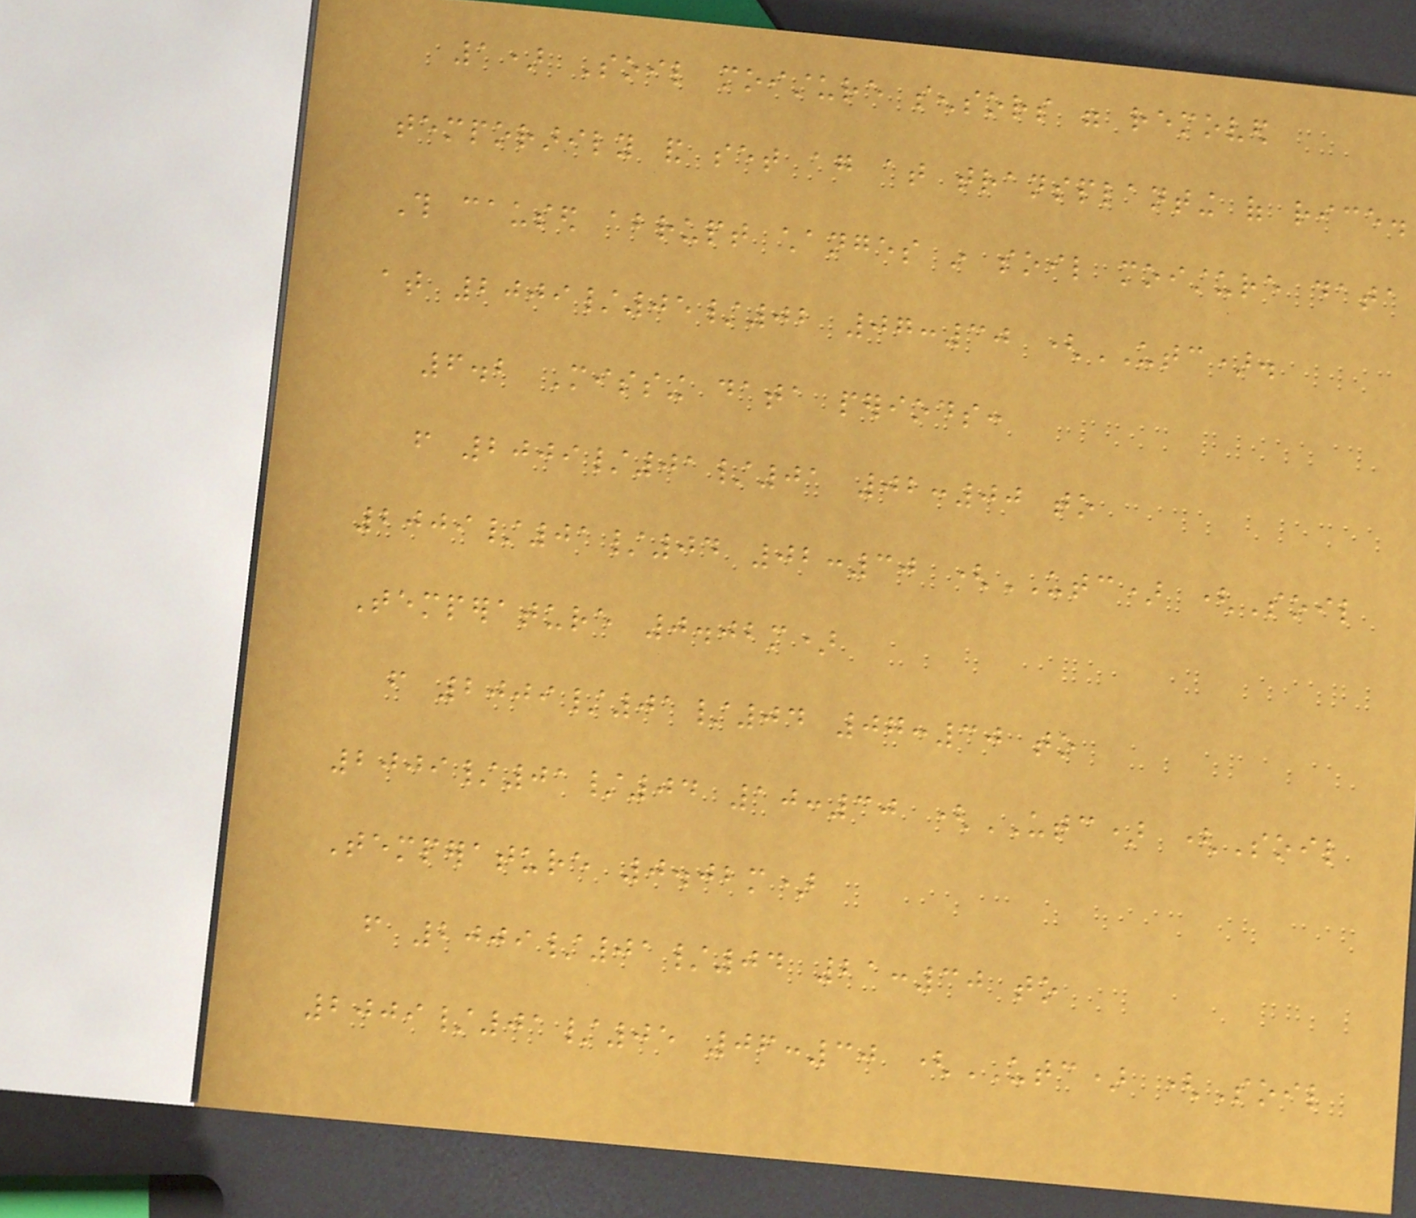1) Soil moisture sensors were removed
temporarily and set again at transplanting of rice.
This caused abrupt changes in soil moisture data
at 2009/05/02 07:30 (UTC).
6.2 Missing data periods:
from 2009/01/01 02:00 to
2009/01/04 02:30 (UTC) (Soil
Temperature 0.02m)
from 2009/01/04 07:30 to
2009/01/04 10:30 (UTC) (Soil
Temperature 0.02m)
from 2009/01/04 21:30 to
2009/01/05 06:30 (UTC) (Soil
